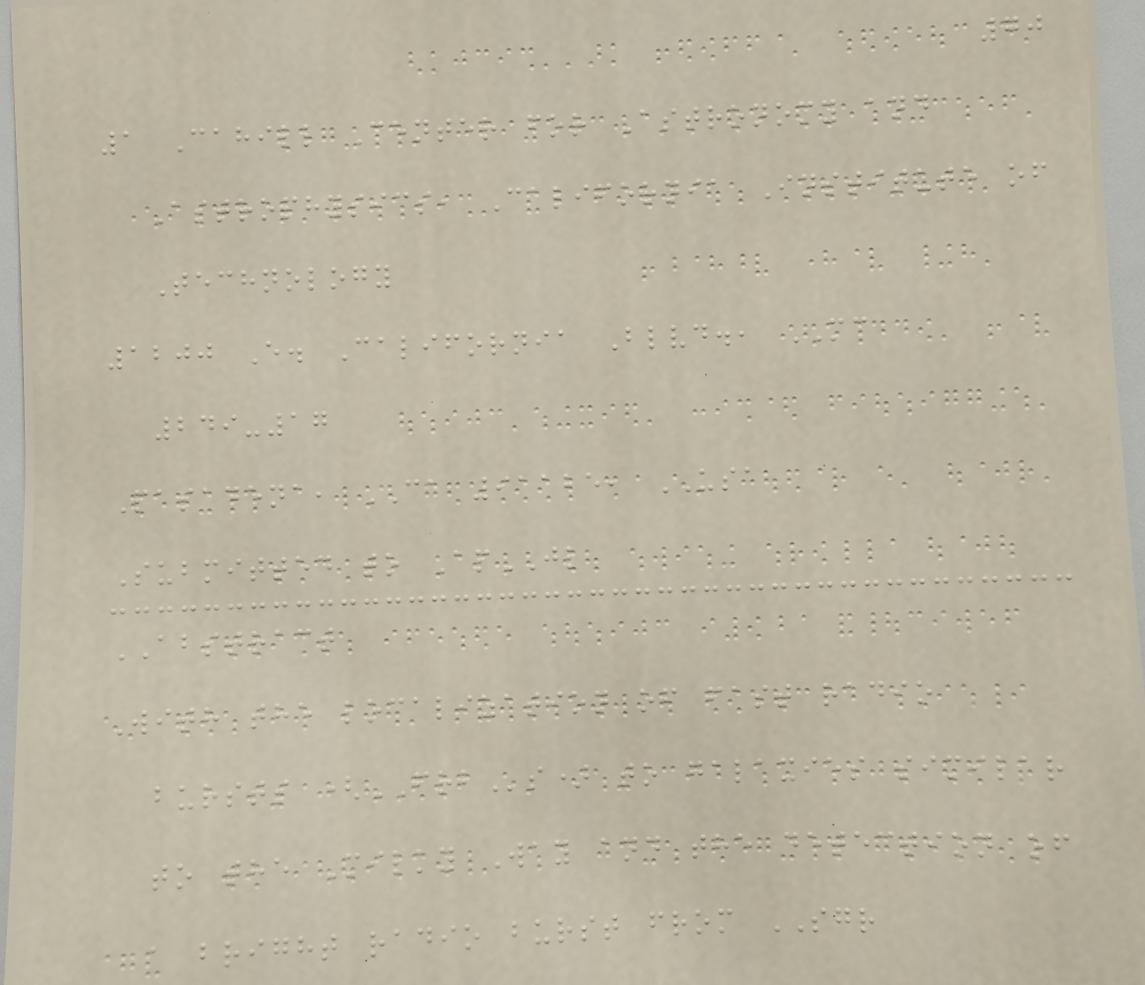70
1 Cahill Center for Astronomy and
Astrophysics, California Institute of
Technology
1200 E. California Blvd., MC
249-17
Pasadena, CA 91125, USA
Submitted to ApJL
ABSTRACT
With the localization of fast radio
bursts (FRBs) to galaxies similar
to the Milky Way and the detection of
a bright radio burst from SGR
